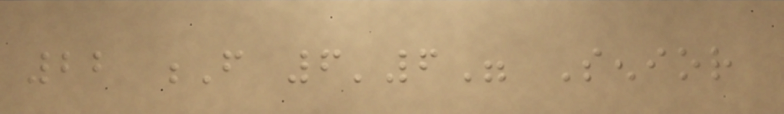22 F 6'6" Senior
